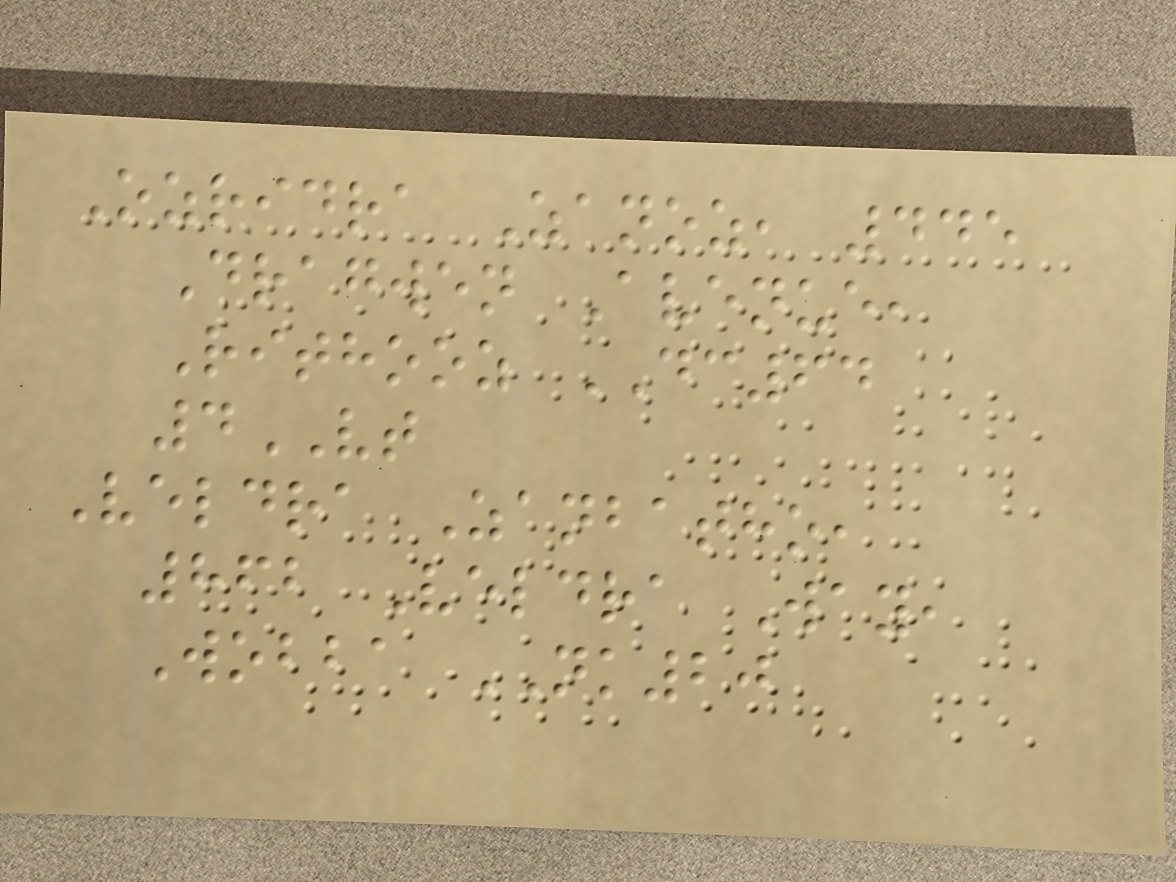Ozridra Zanoz, 445
Dragwen Avenue,
Rithooz DC64
4VT
Veldra Zanbatho,
862 Veldra Way,
Wobba NK20
